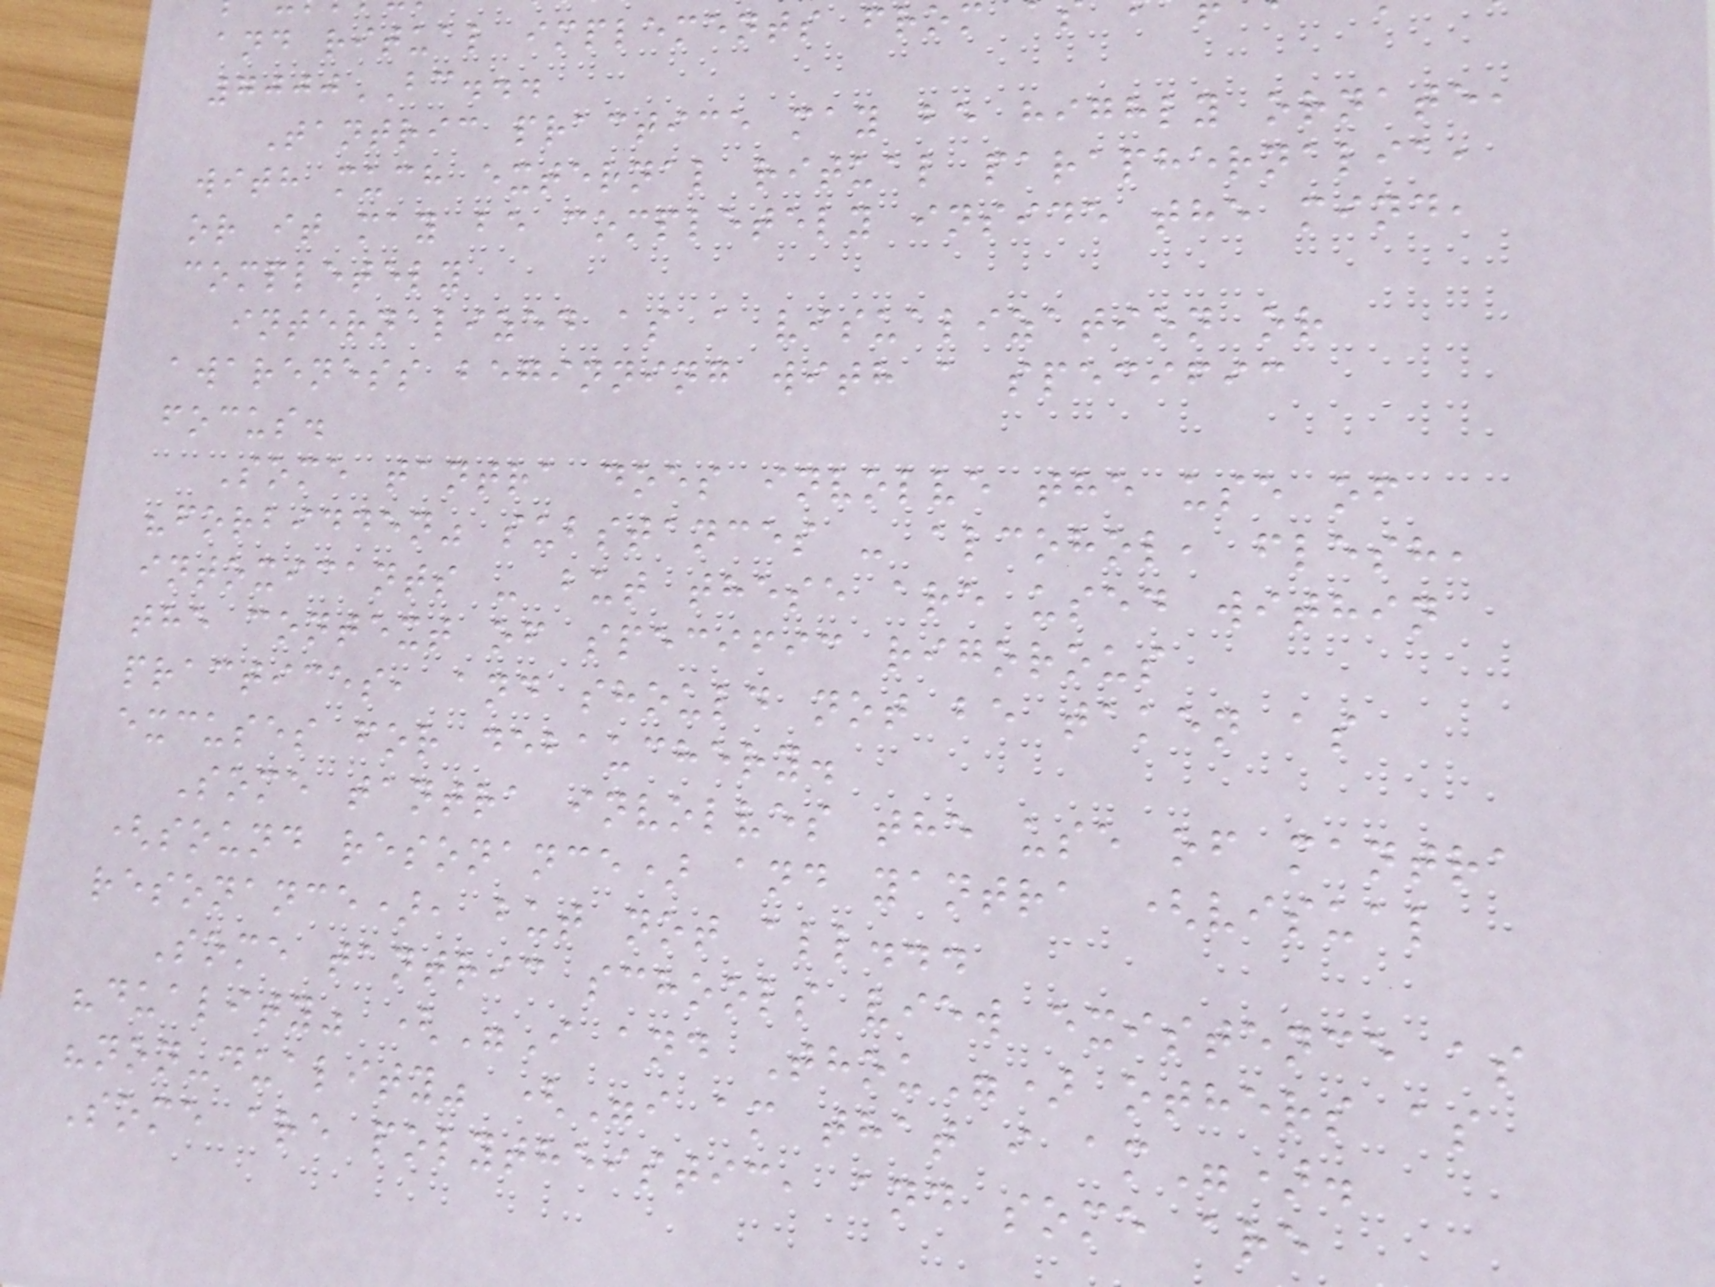and ritual implements from
7000BC...
Tantric practice may be highly ornate,
with much external ritual paraphernalia,
or it may be completely inside the mind,
completely
internalized as a visualization or
awareness beginning with a specific
focus.
Some tantra does involve the use of
"forbidden" substances - alcohol, flesh,
intoxicants - but these are used within
the context of specific rigorous
practices, and should not be taken as
excuses for debauchery.
Some tantra involves the use of mantra
(sound resonance) and yantra (visual
resonance), but not all...
Some tantric schools view existence as
"duality" ("I and Thou") others as
"non-duality" ("i am that i am").
Some are polytheistic, and some are
